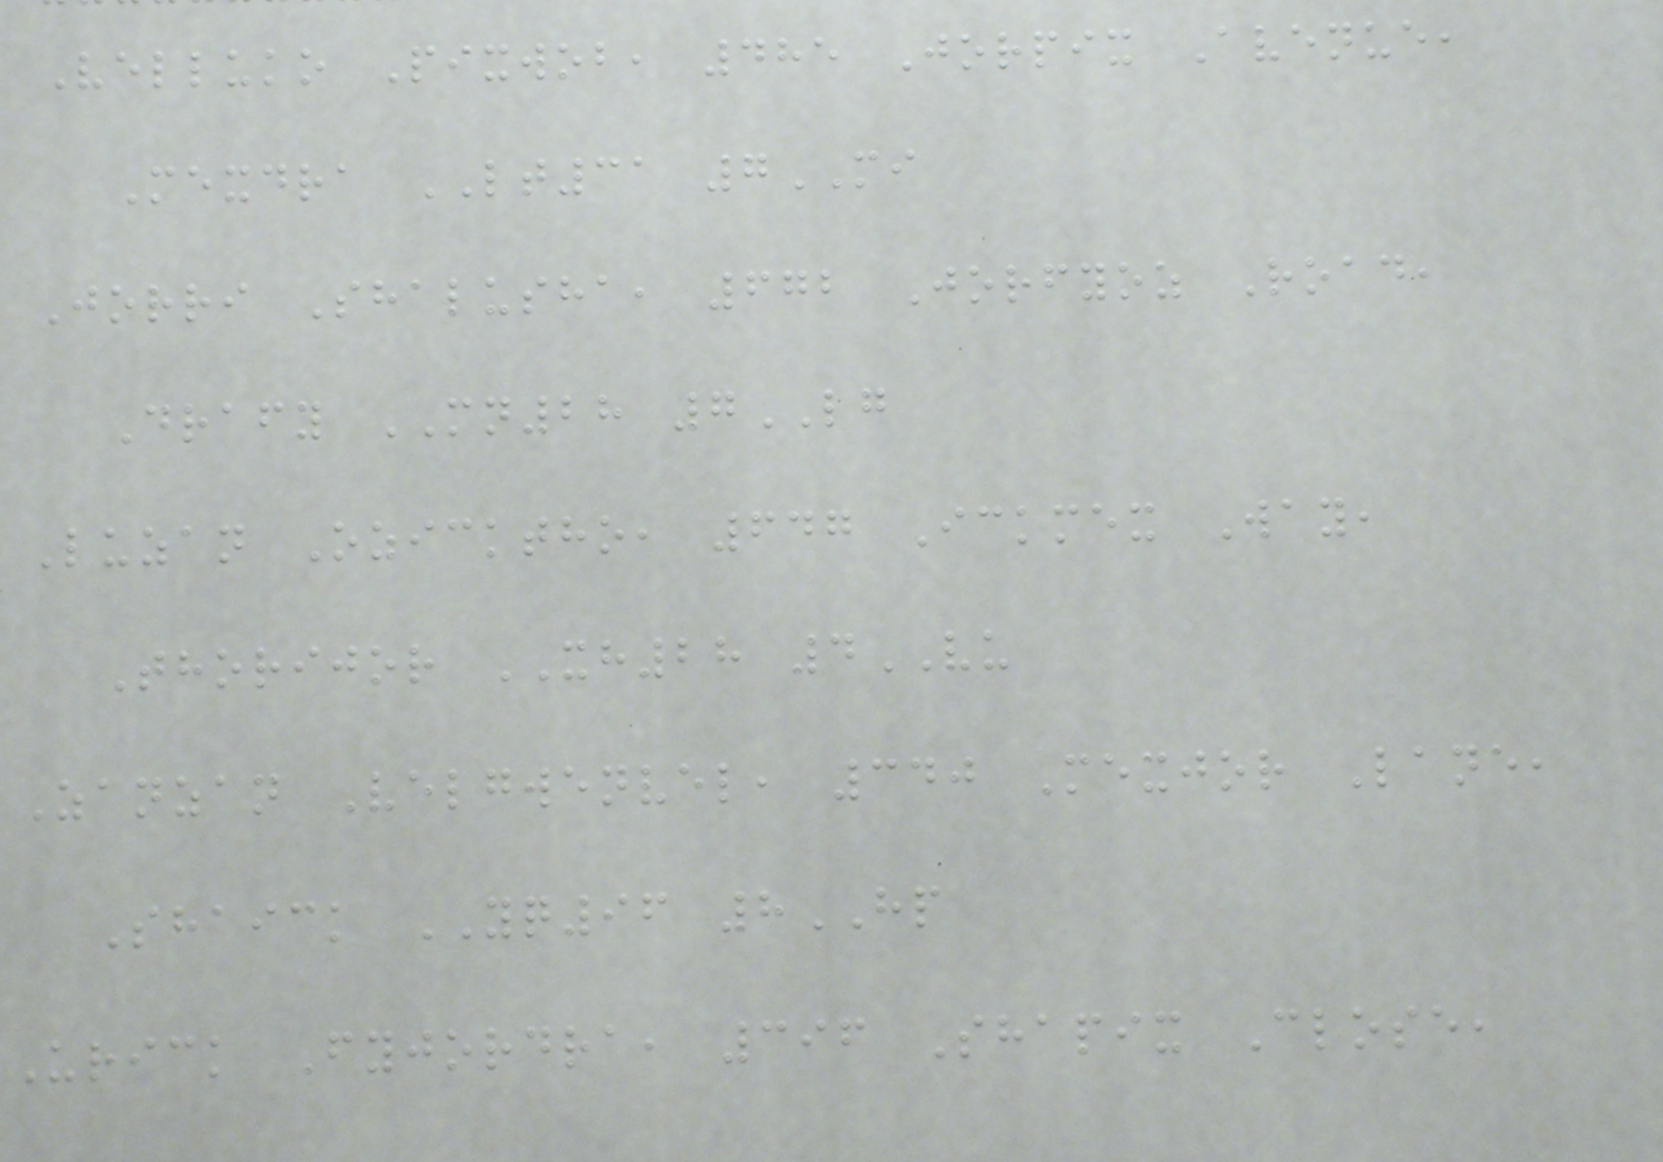Velluko Pixwob, 485 Jorpix Avenue,
Mexdra LT31 7MI
Jorri Shalusha, 672 Jorfyoz Road,
Drafy MN28 7LG
Luzan Ozicktho, 647 Ickmex Way,
Thorijor XH28 4VU
Zanzan Velgwenvel, 340 Mexjor Lane,
Shaick YQ96 8HP
Urick Fyjordra, 396 Shapix Close,
